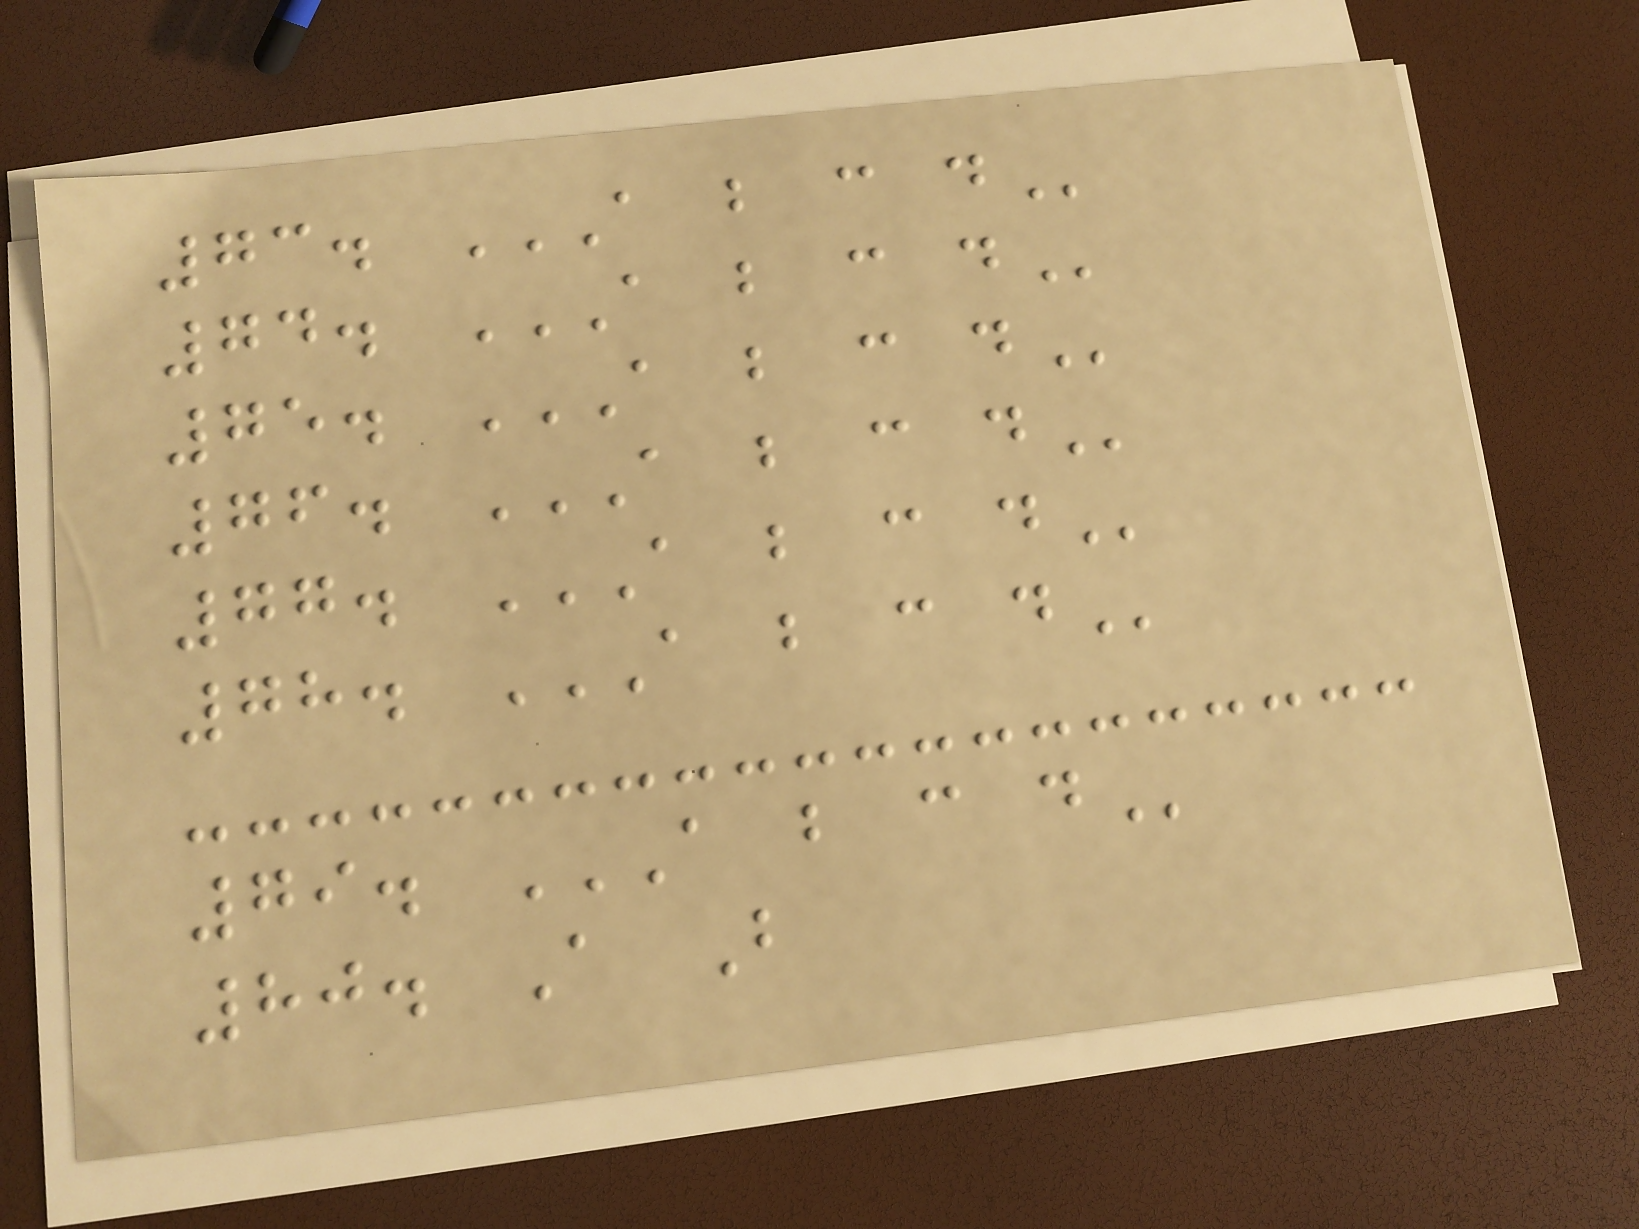73. A B C D
74. A B C D
75. A B C D
76. A B C D
77. A B C D
78. A B C D
79. A B C D
80. A B
